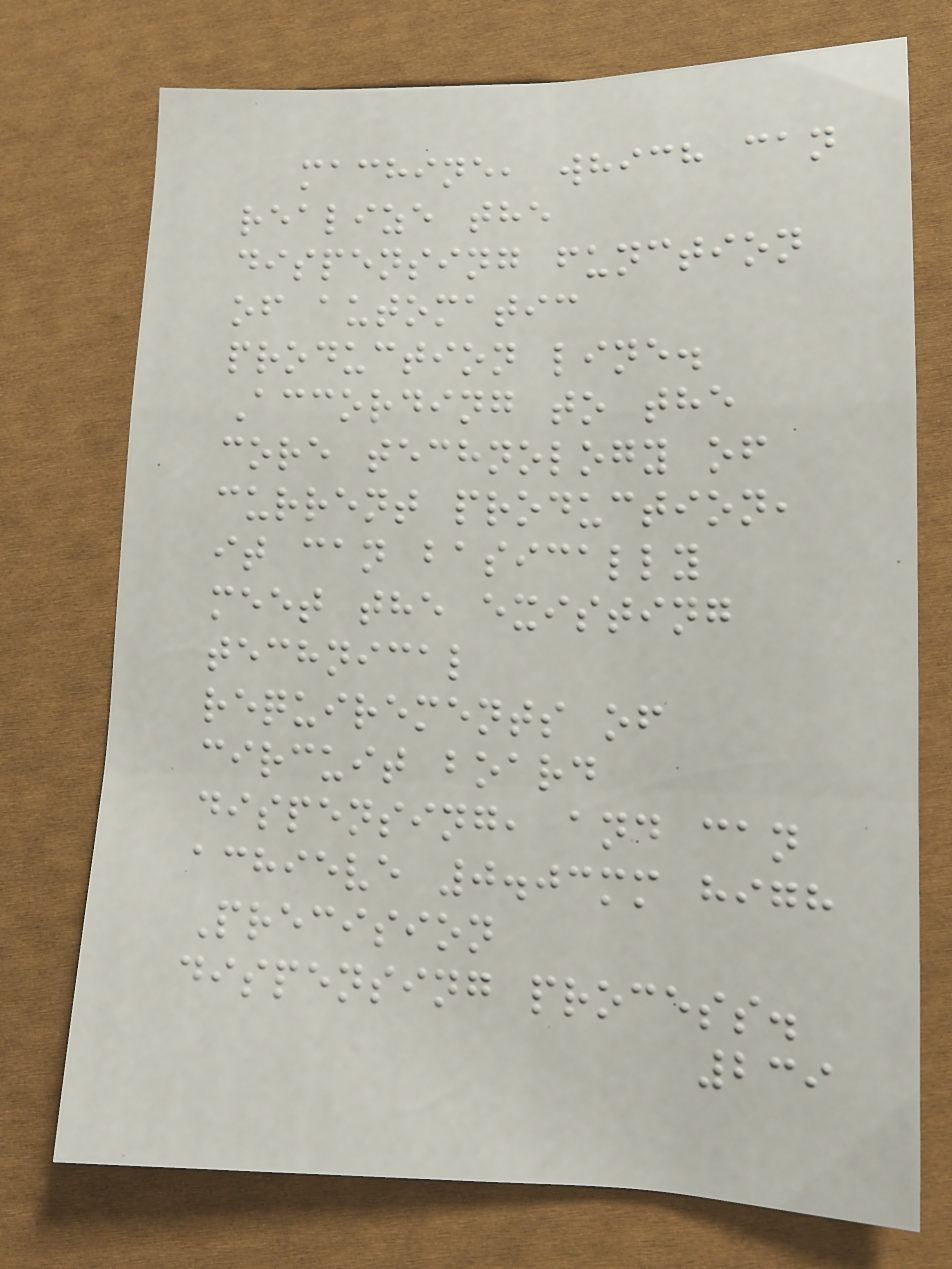machine, which can
realize the
dispensing function
of automatic
production line.
According to the
core technology of
current production,
it can basically
meet the existing
technical
requirements of
circuit board
dispensing, and can
achieve 0.03mm high
Precision
dispensing process.
239
